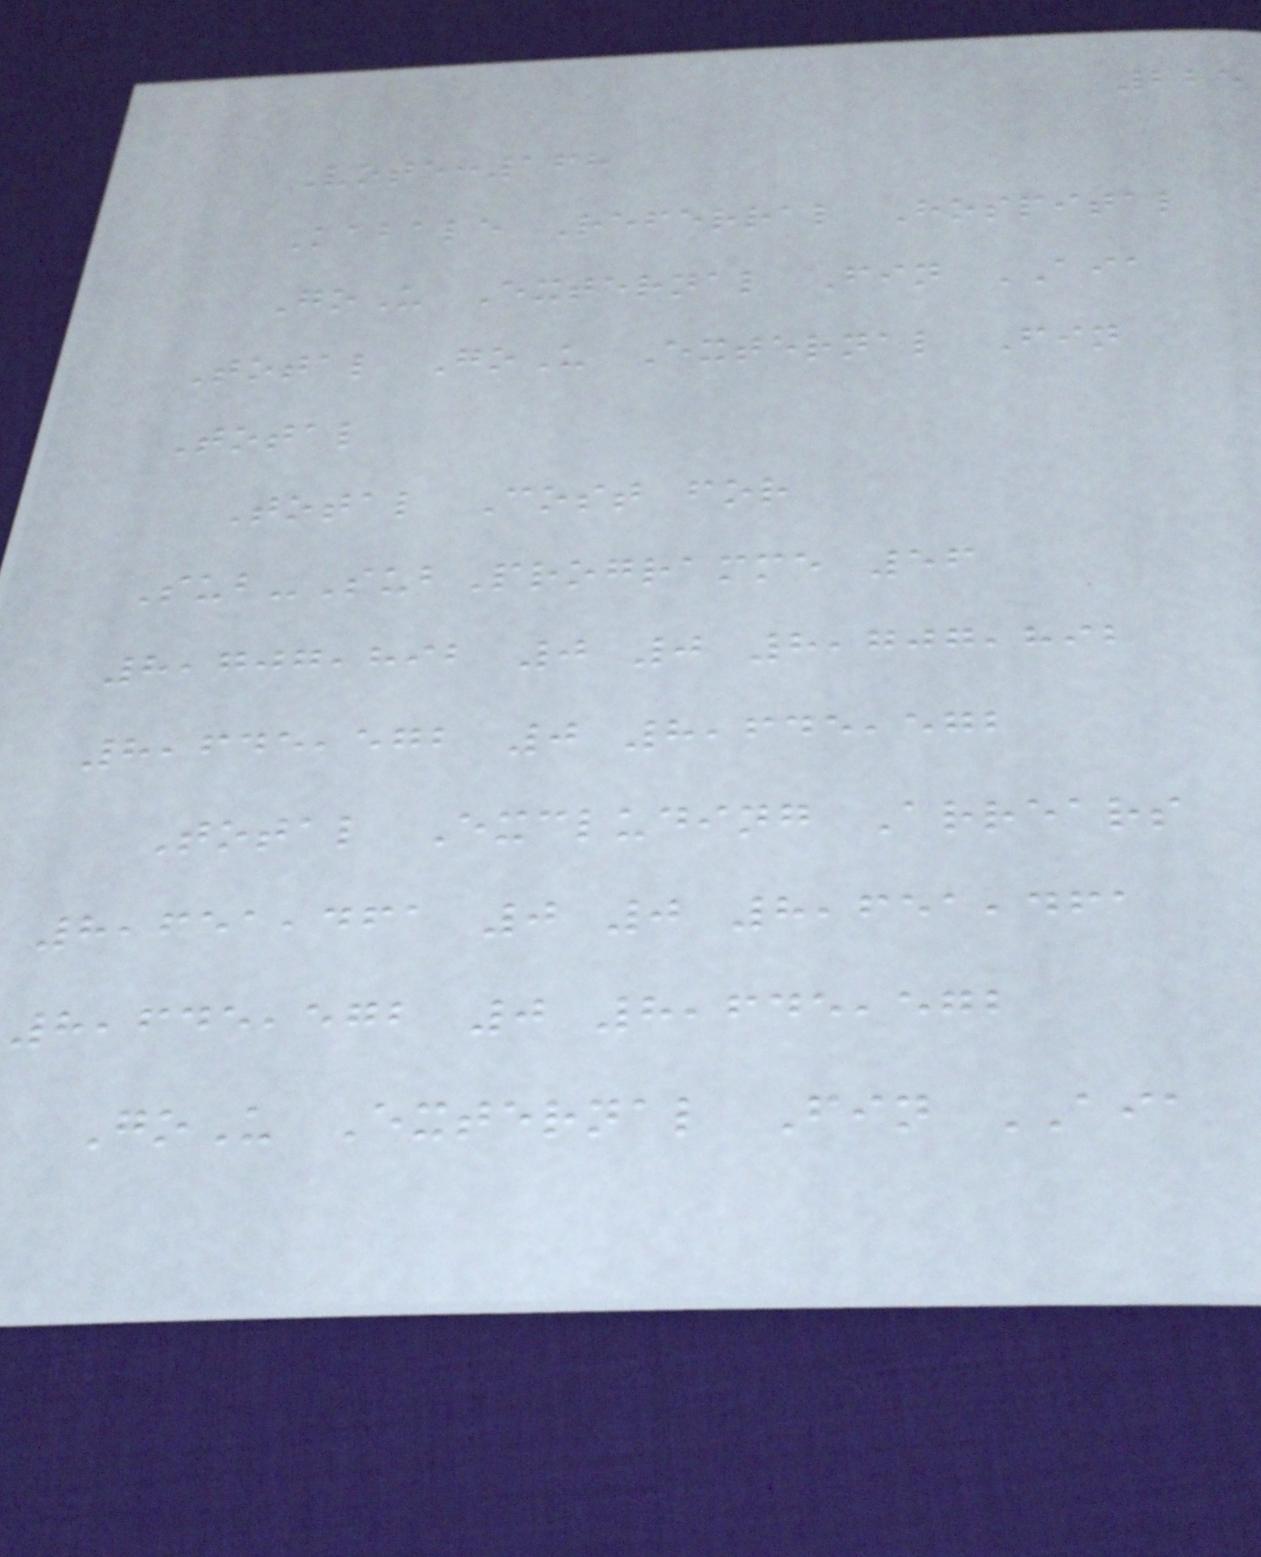225
Vote:168
Kabale Referral Hospital
GoU External Fin AIA
Total GoU External Fin
Total
Total Cost for
Sub-SubProgramme 56
8,707,892 0 0 8,707,892
8,645,572 0 8,645,572
Total Excluding Arrears
8,651,461 0 0 8,651,461
8,645,572 0 8,645,572
GoU External Fin AIA
